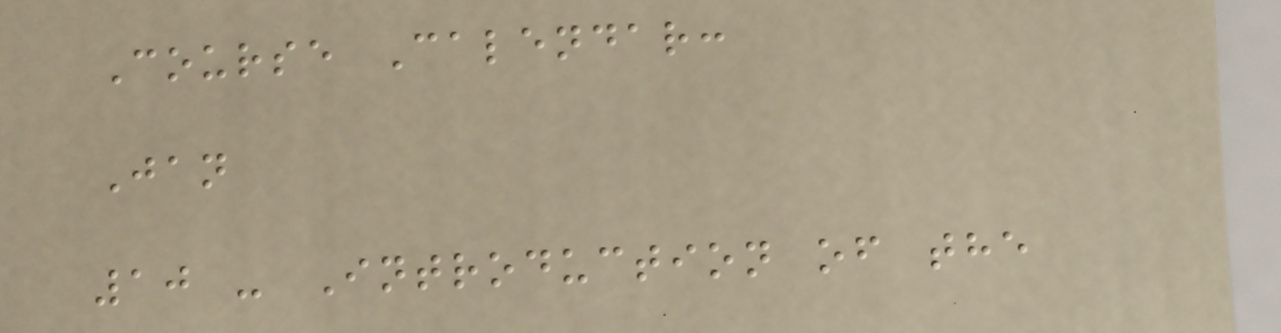Course Calendar:
Jan
10 - Introduction of the
